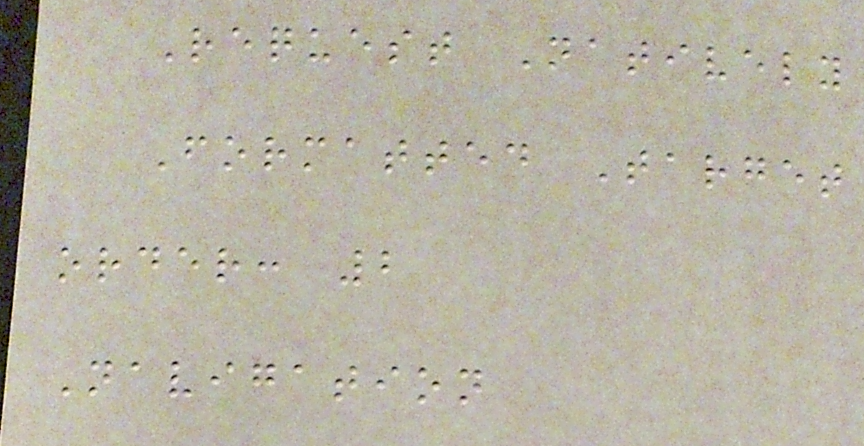Request Natively
Formatted Target
order: 2
Navigation
